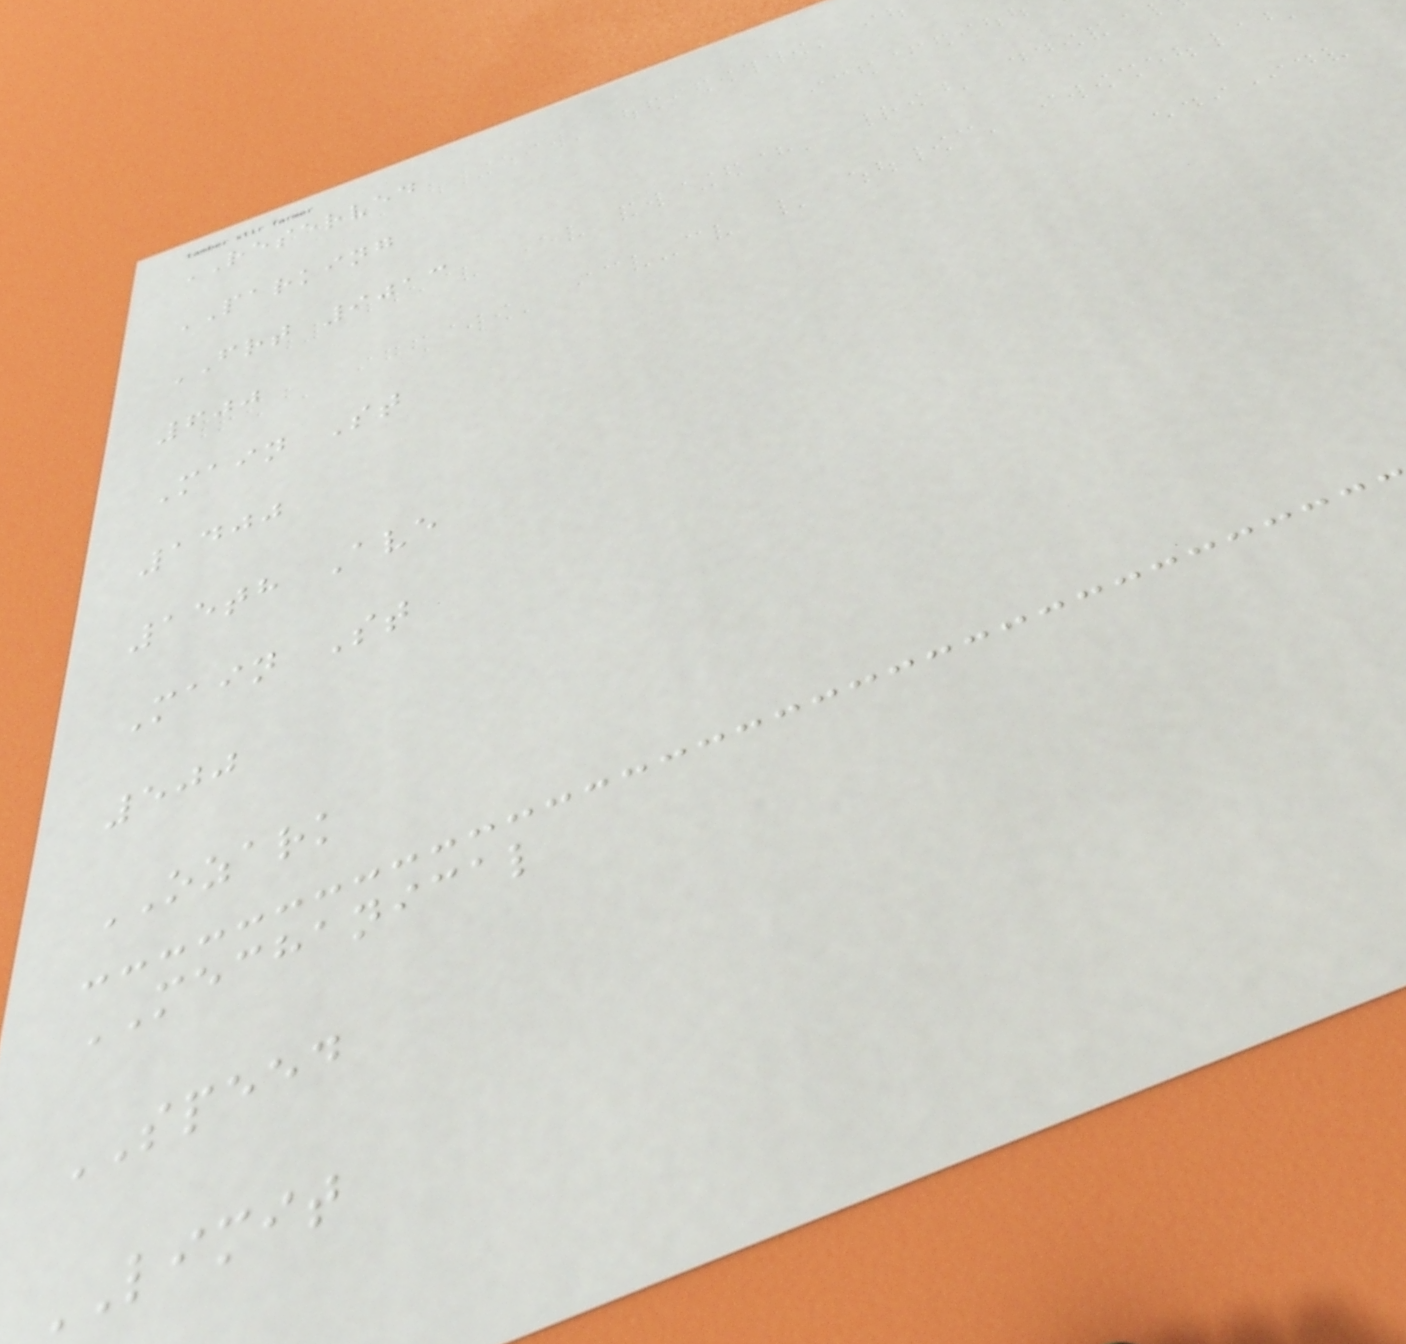RESERVED
PARKING
FRT 9013
600
Main St
1400
15th Ave
Main St
500
OZARK
MECHANICAL
SPEED
LIMIT
